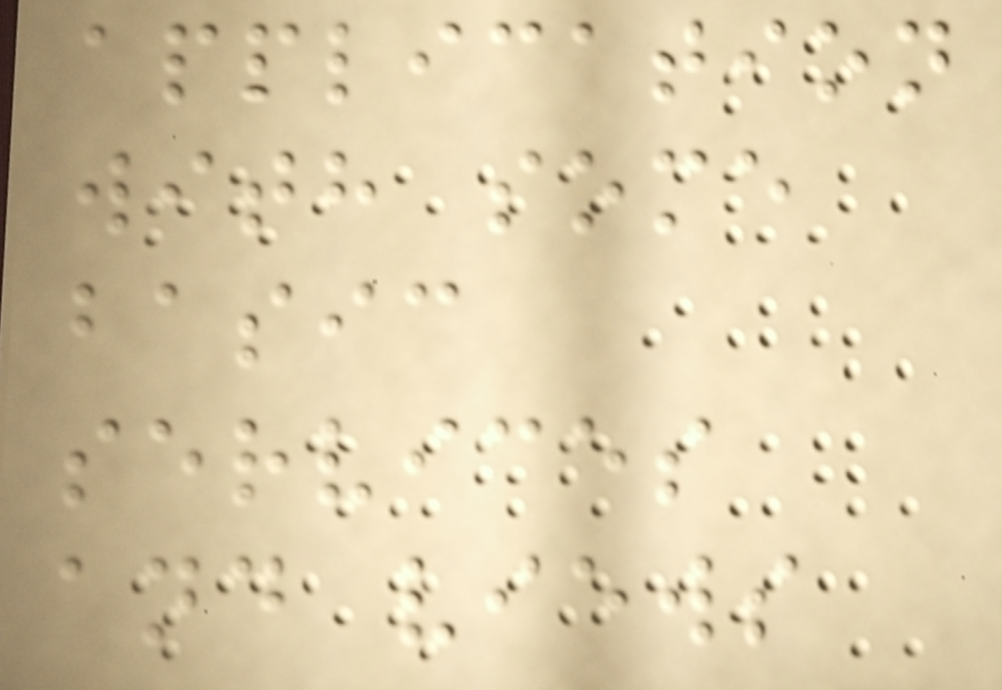application
with some
basic
services
and views
